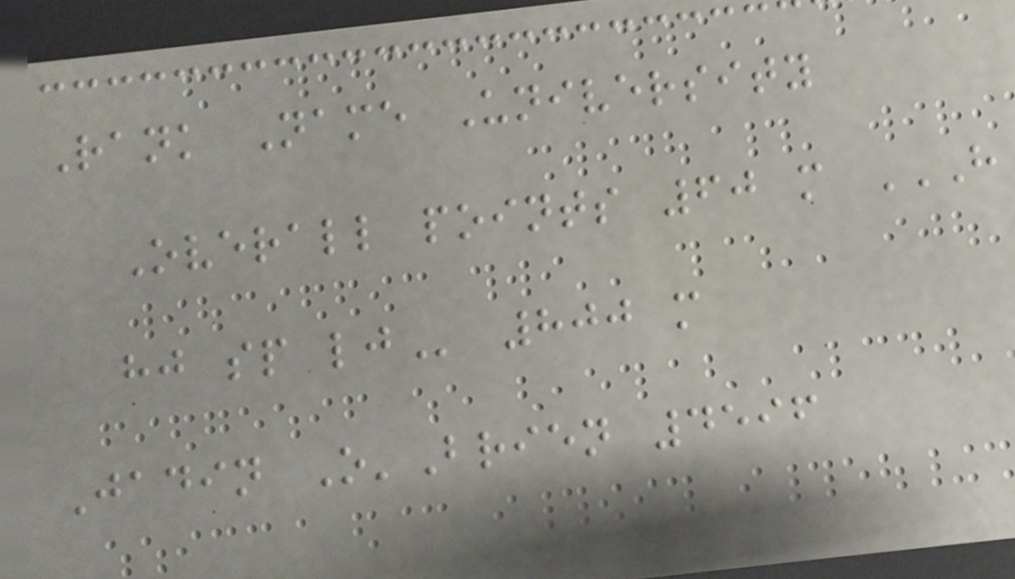Rank Name University
Overall points 60 m H
HJ SP LJ 800 m
Jadin O'Brien 4596
